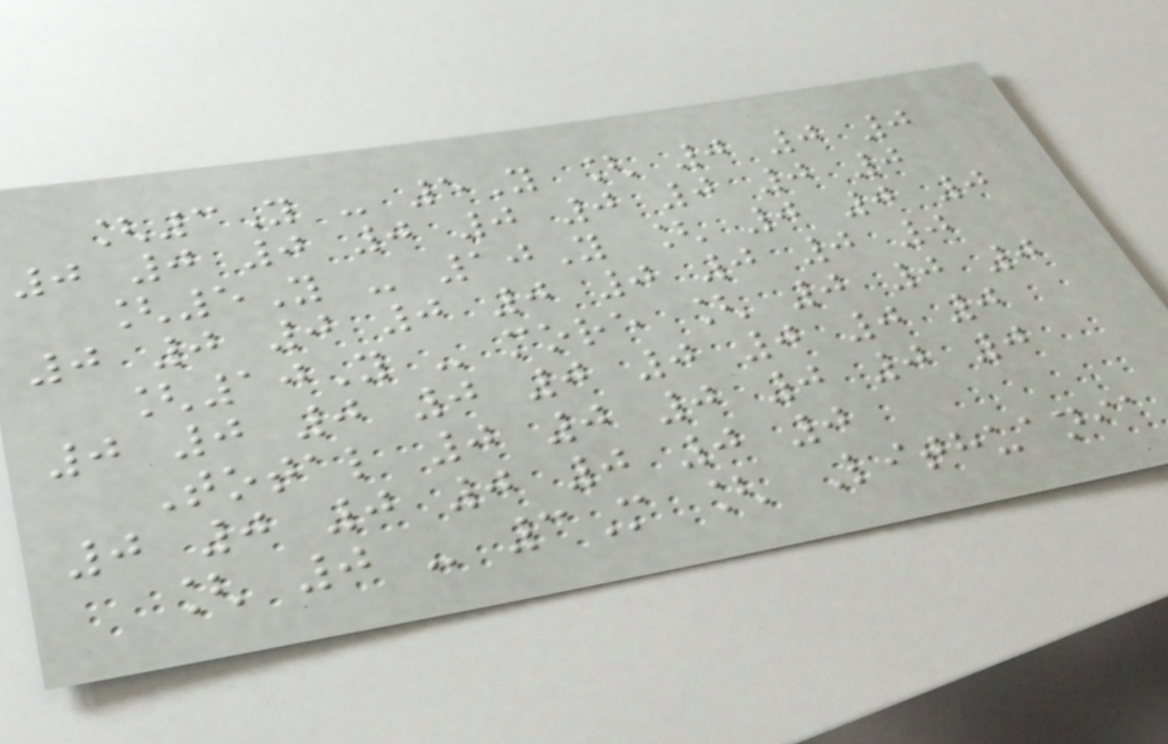[3Y - 5Y [ 0 0 0
0 0 0 0 0 0 0 0 0
[5Y - 10Y [ 0 0 0
0 0 0 0 0 0 0 0 0
[10Y - more [ 0 0 0
0 0 0 0 0 0 0 0 0
Total 0 0 0 0 0 0
0 0 0 0 0 0 0
[ 0 - 3M [ Lithuania
